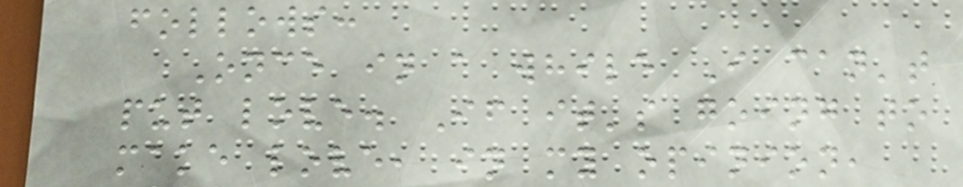follows:
Once in a while I can't
put love. If it's going to
make love, in my opinion,
